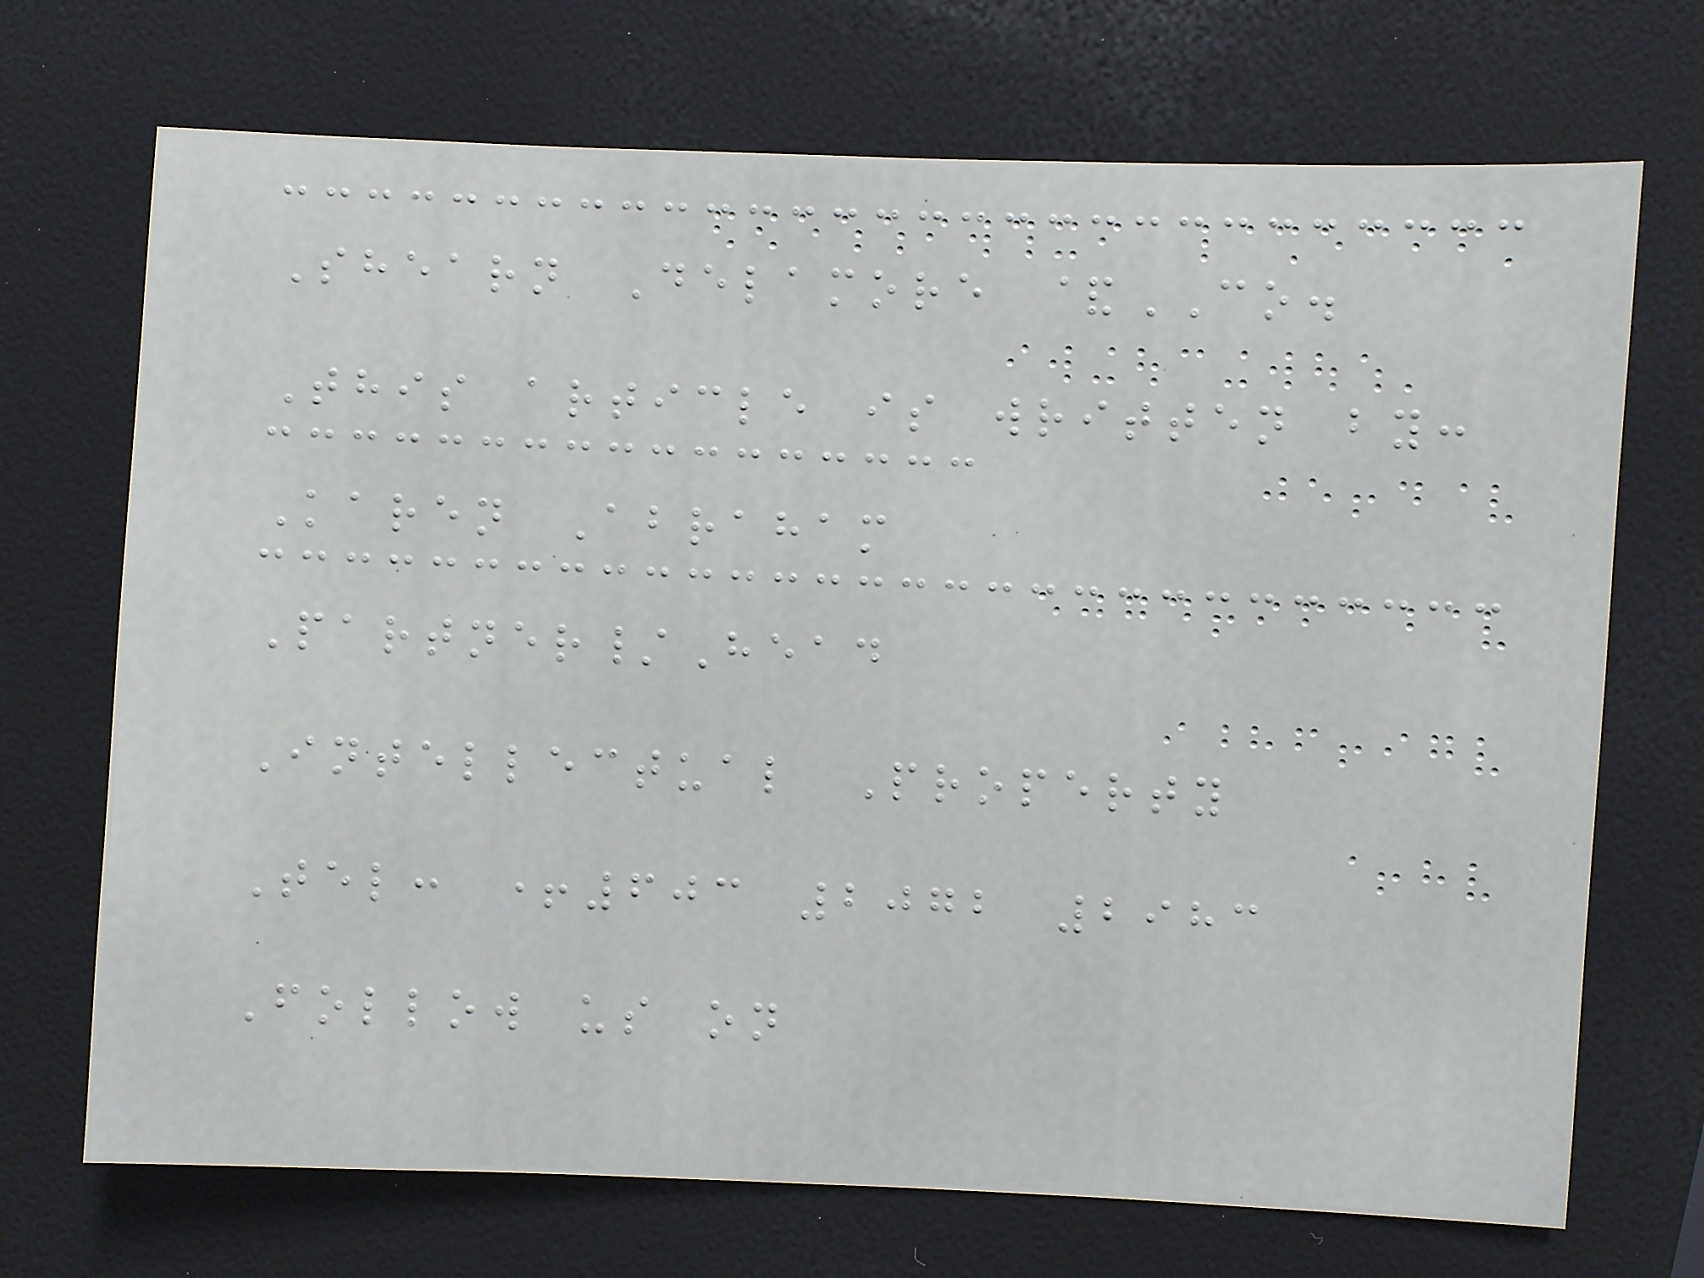Shearn Delamore &CO.
This article is written by:
Karen Abraham
Partner/Head
Intellectual Property
Tel: +603 2072 2983
Follow us on
